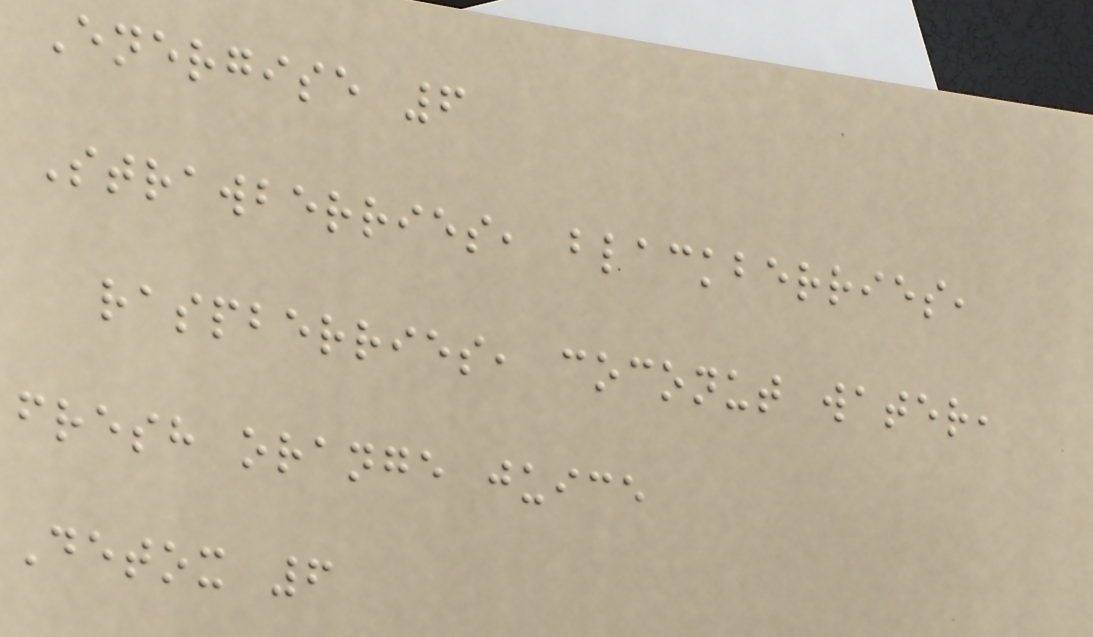Energise 6
Strawberries, blackberries,
raspberries, coconut water,
fresh orange juice
Detox 6
